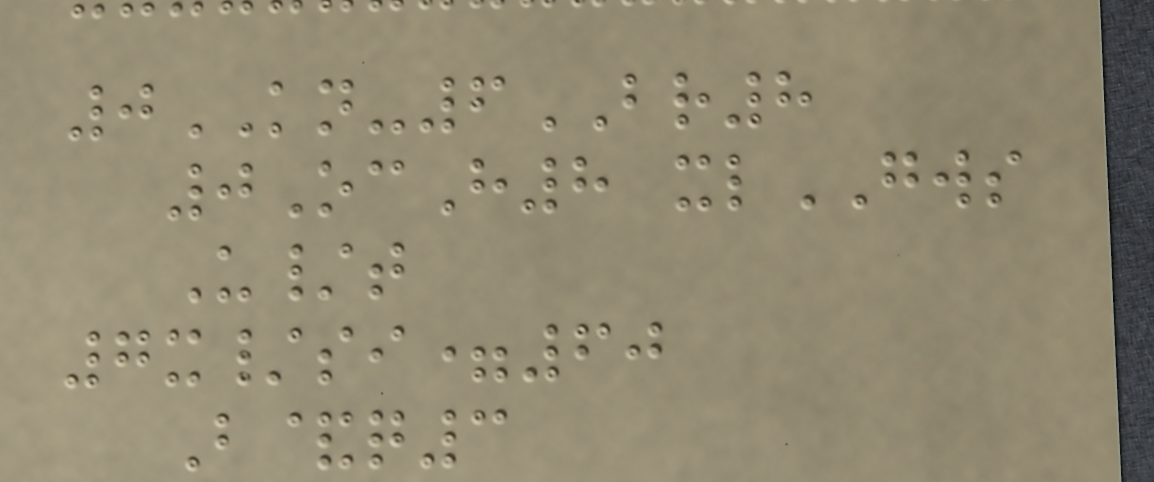0KN-6BR8
0OcH8 xlGWS
U/t
7x/si=60
B&q3
